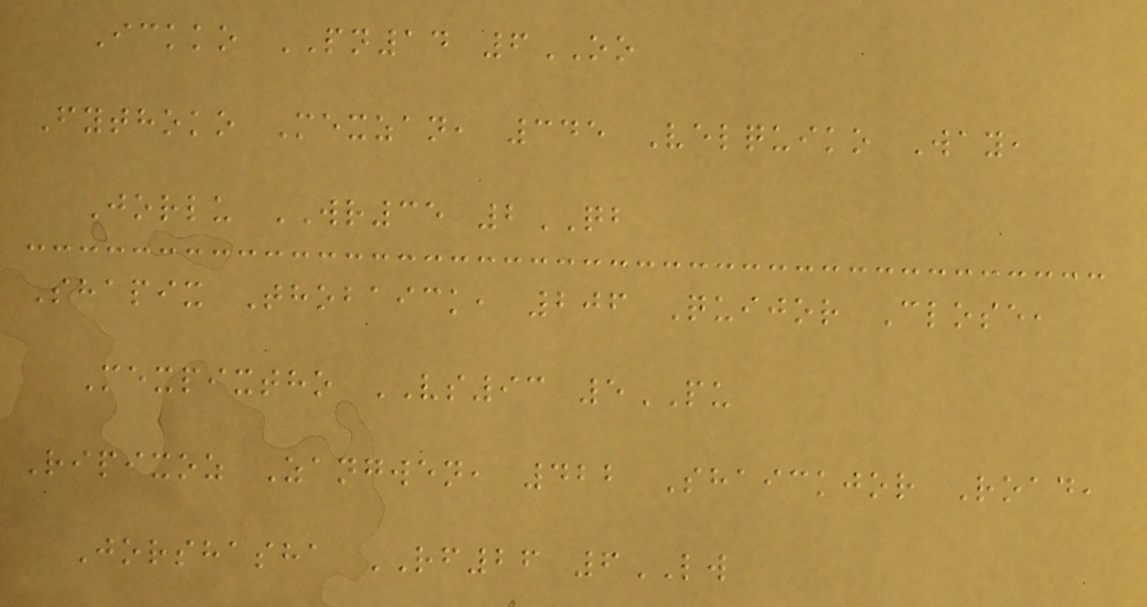Ickko PN14 6OO
Fythoko Mexzan, 345 Velquiko Way,
Jorlu WR35 2QB
Shapix Thobaick, 206 Quijor Close,
Mexpixtho VS93 5PU
Ripixoz Zangwen, 422 Shaickjor Road,
Jorshasha RF26 6LW
